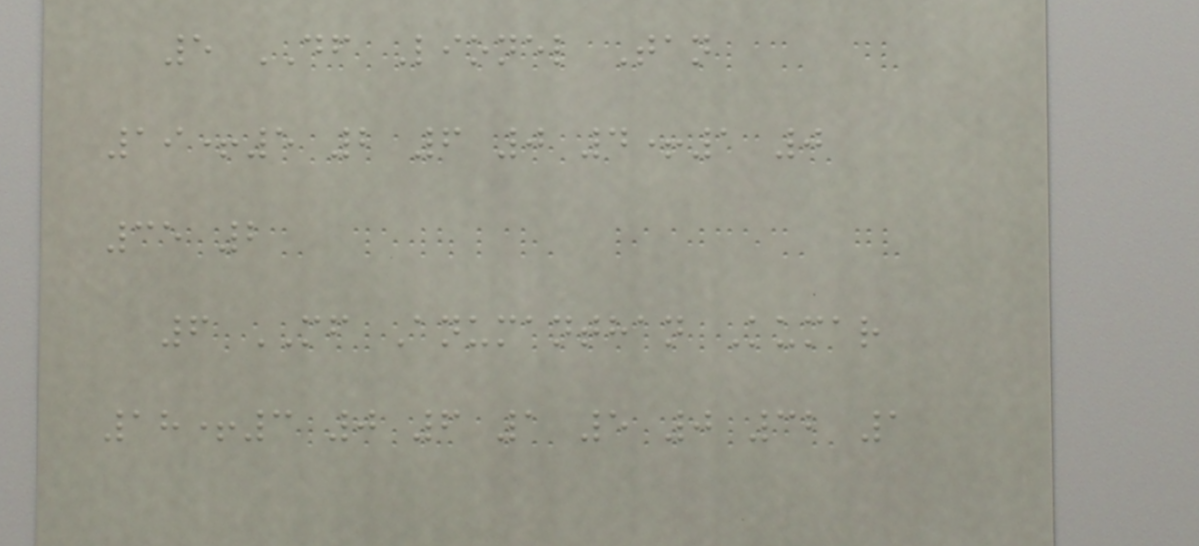5 DF Lionel Tan
19+5 2 6 0 4+1 0
35 2
6 MF Anumanthan Kumar
18+3 0 6 1 5 0 32 1
